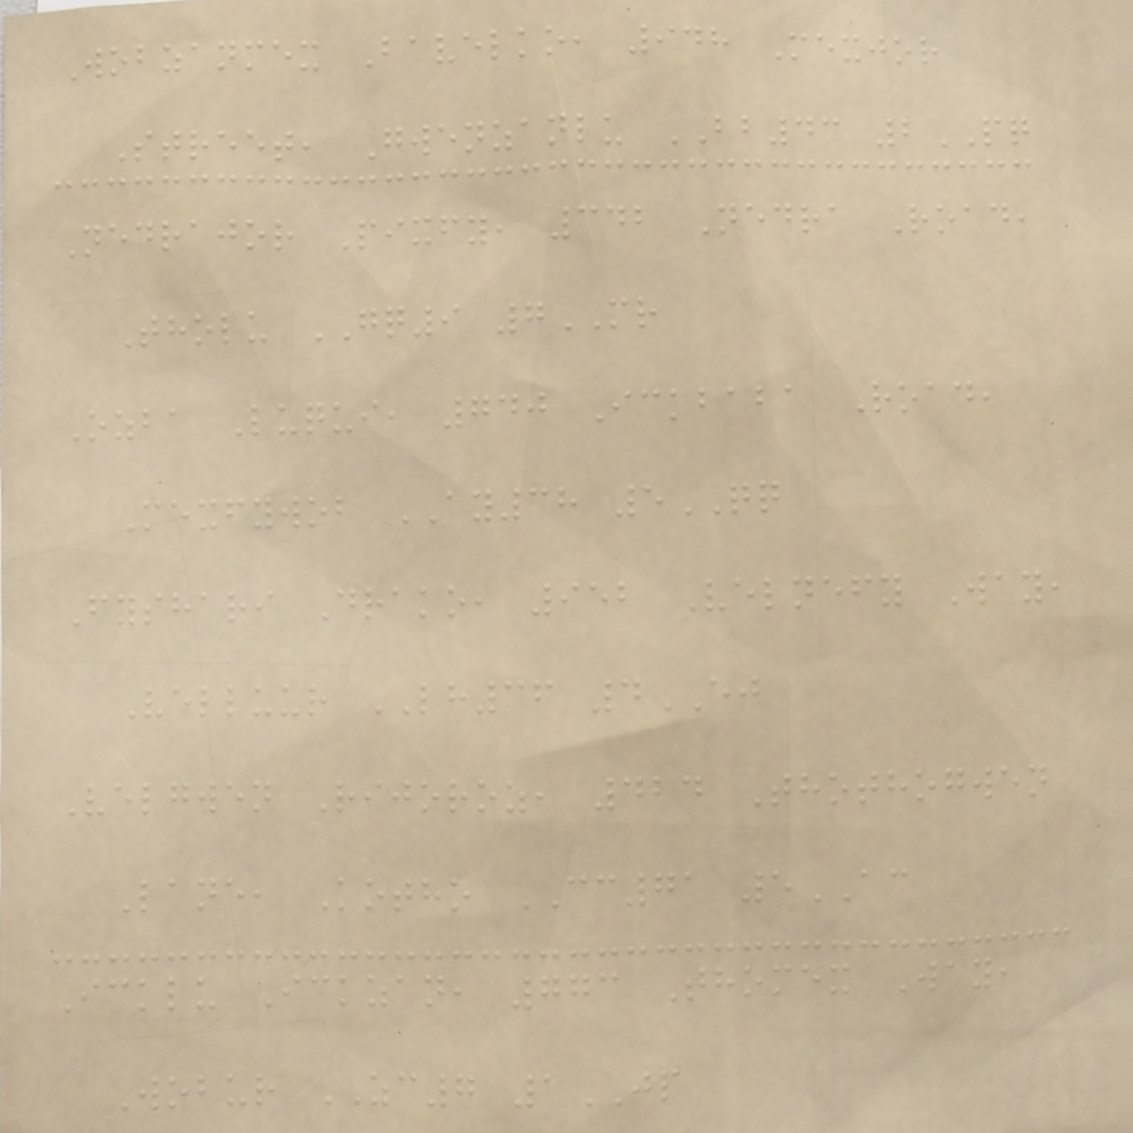Wobzanmex Bavelko, 948 Mexjor
Street, Gwenzanlu BB43 2PQ
Nedrajor Pixfy, 342 Nedra Road,
Tholu GQ9 7MR
Ozba Luqui, 740 Ickbaba Road,
Mexfywob AY38 5QQ
Fyshari Drako, 952 Velnefy Way,
Velluur LH36 4EJ
Velgwen Rijoroz, 424 Thothogwen
Lane, Kotho CC71 5AC
Icklu Ickzan, 773 Thomex Way,
Wobur ZC7 1JP
